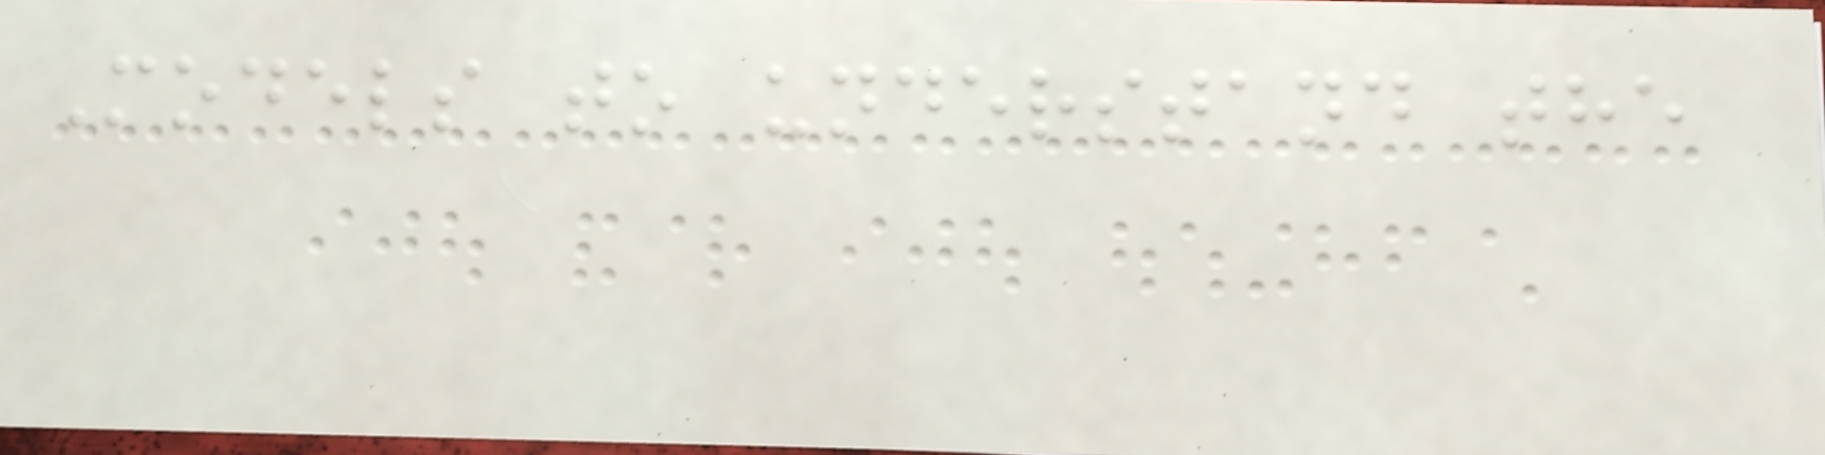Models to understand the
